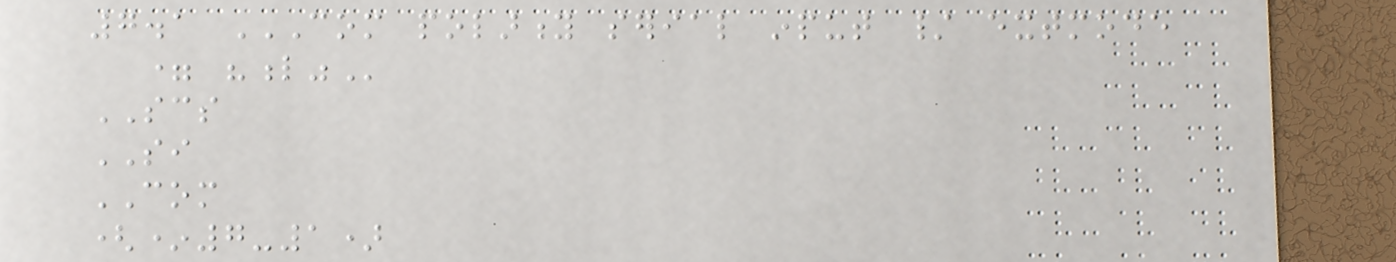7.1 COM POLARITY SERIAL INPUT / EXTMODE
= "L"
SCS
SI
COM
(*7-1)
